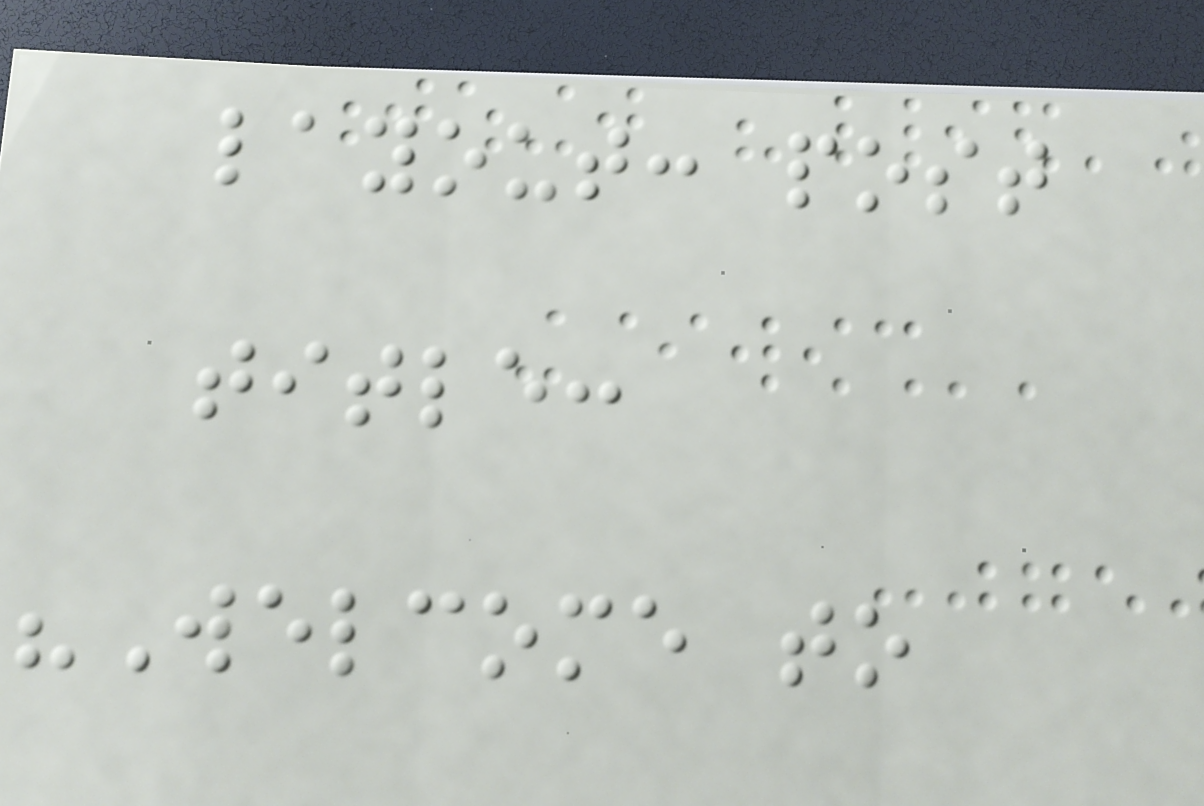layout: post
title:
"Welcome to
